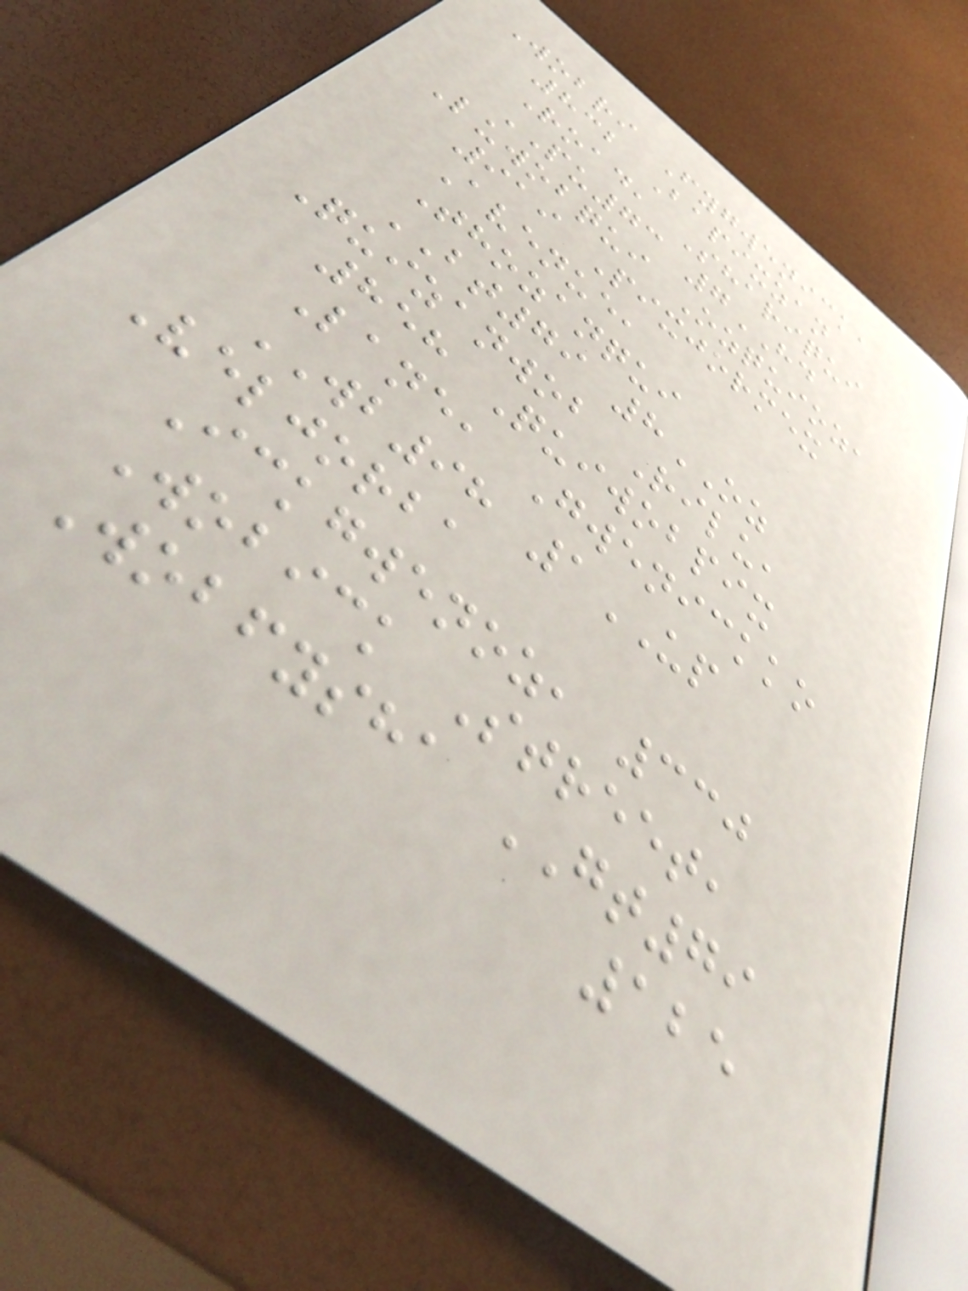Wobri Fygwenick,
832 Bapixzan
Road, Shariqui
PU73 7HD
Luwobqui Ozquioz,
919 Pixjormex
Avenue,
Thozanqui
BT79 8OZ
Quizanwob Rilu,
858 Quiwobpix
Lane, Gwenickko
WB98 1UP
Veljorba
Ickgwenoz, 330
Wobick Street,
Wobfysha GT79
125
